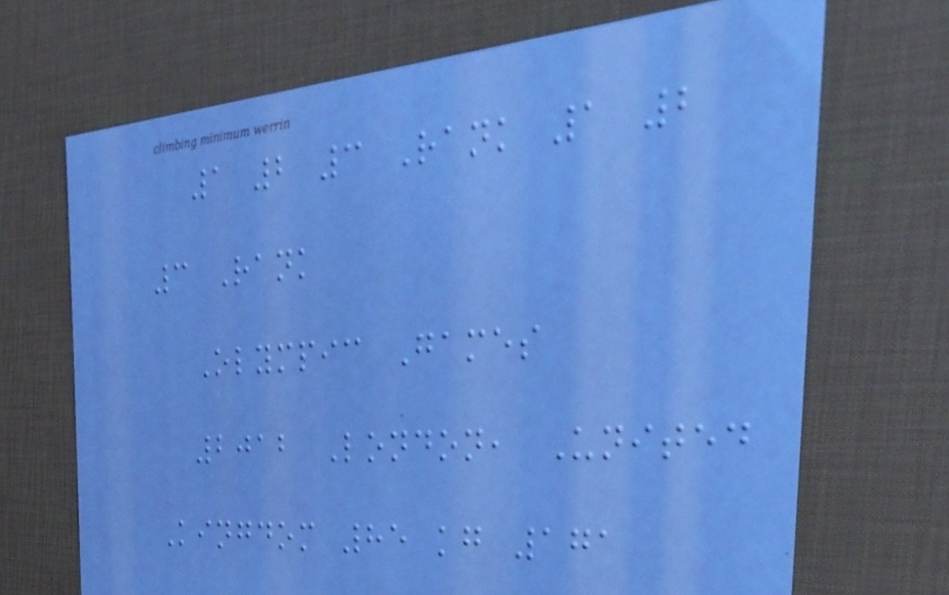1 2 3 Rank 1 2
3 Rank
Olympic Games
2012 London, United
Kingdom 85 kg 171
